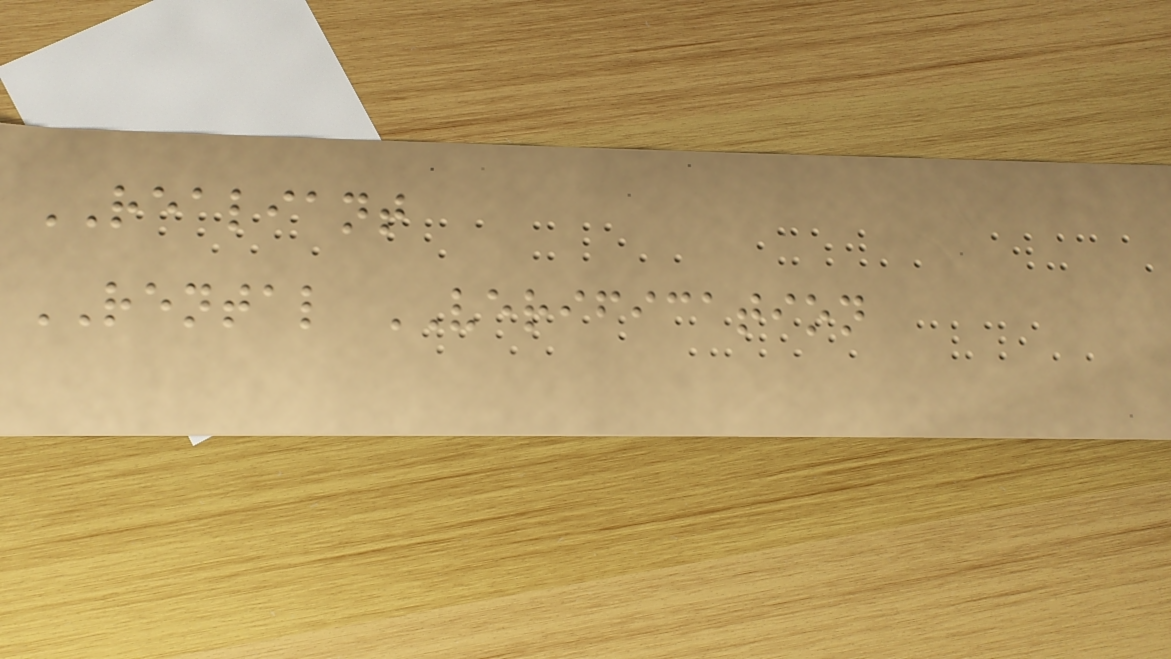REALIANT
RENTAL VERIFICATION
